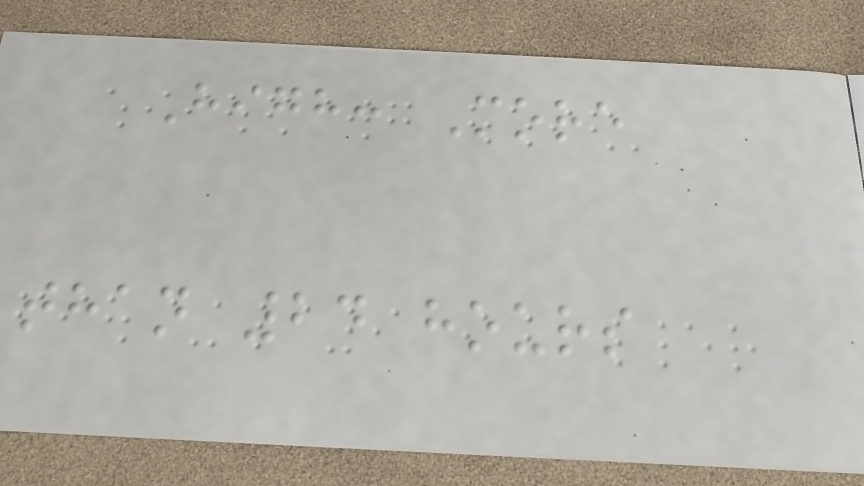High: More
than 24 hours
